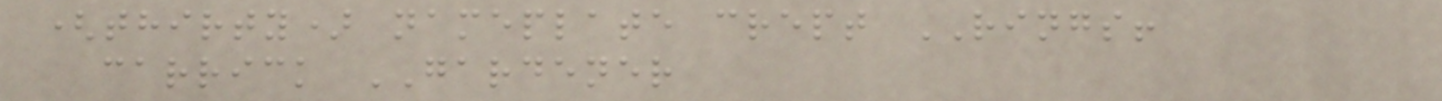(thirty) nameplate crept RINGS!
carrick GARDENER
